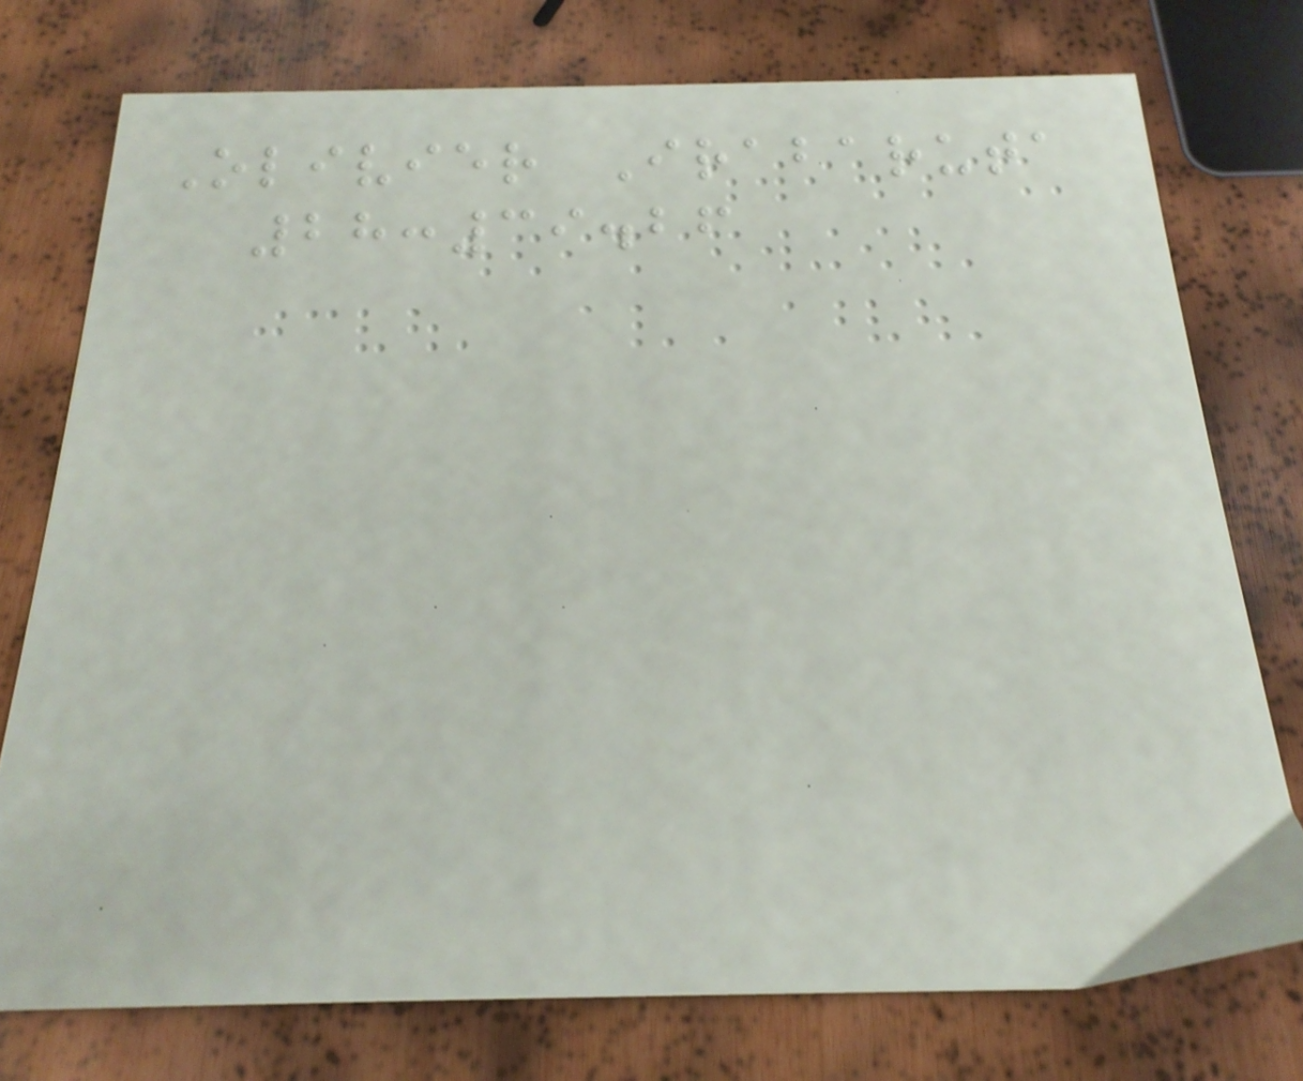Olivier Irabaruta
28:39.26
